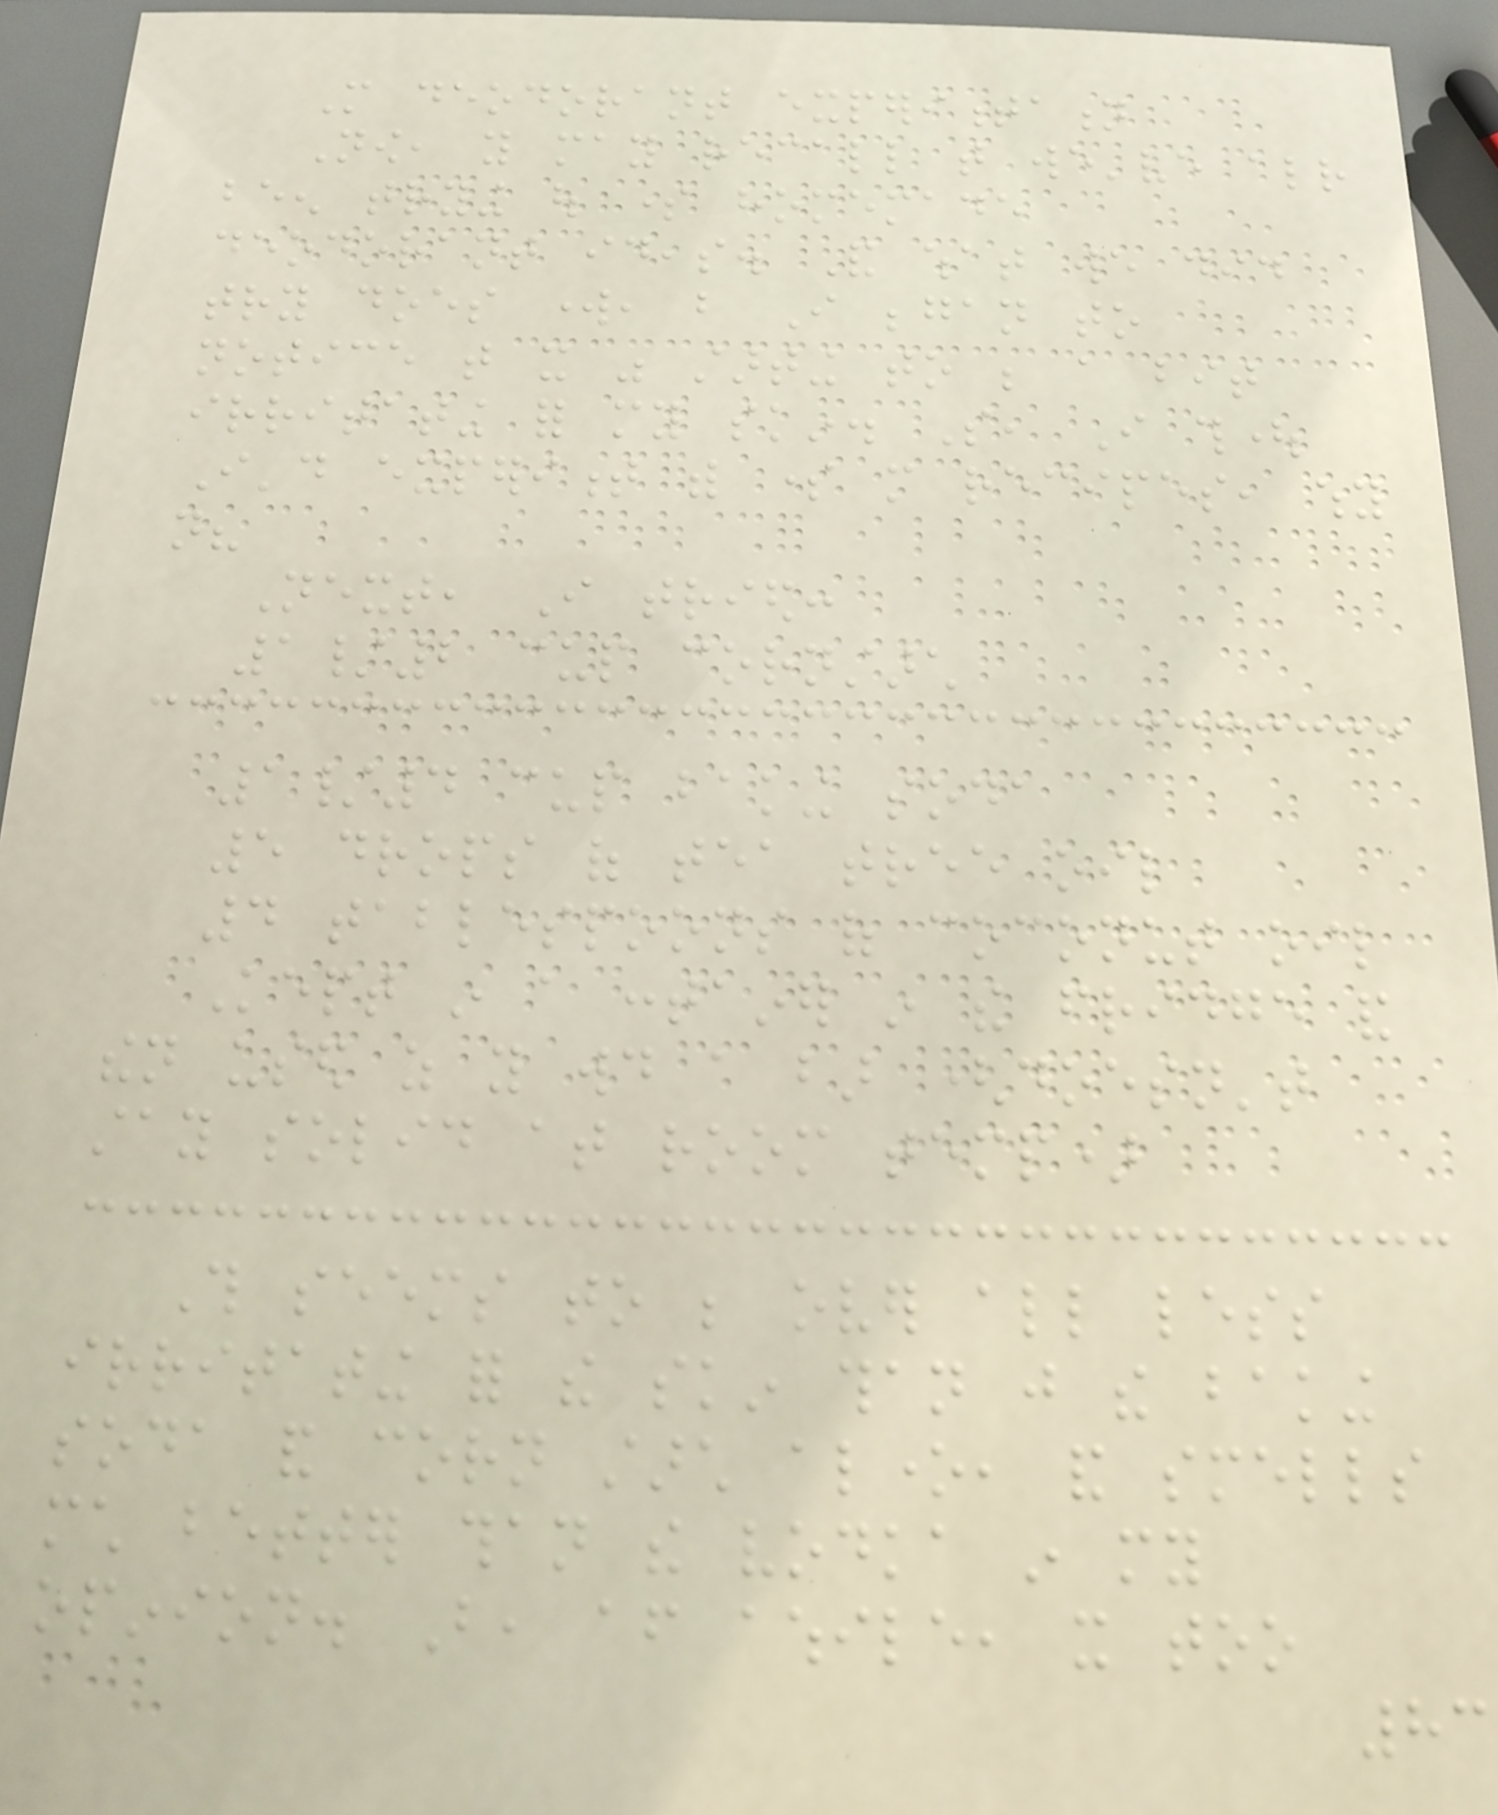More deodorant experimentation
Now, you may recall that we've already
been trying out some homemade
deodorant ideas. And what we did
try does work, but I began to
notice that it was starting to be a bit
irritating for my skin. So, I thought
I'd experiment with some more recipes, why
not?
Next, I tried:
1/2 cup cornstarch
1/4 cup baking soda
5 drops of tea tree oil
4 tablespoons of coconut oil
Kept in a container in the fridge and
then used as you would a bar (doesn't
stay solid at room temp)
This seems to be over all less
irritating for the skin than just the baking
soda and corn starch alone, and smells
much better than the vodka in my
opinion. But, after awhile, it too
83
